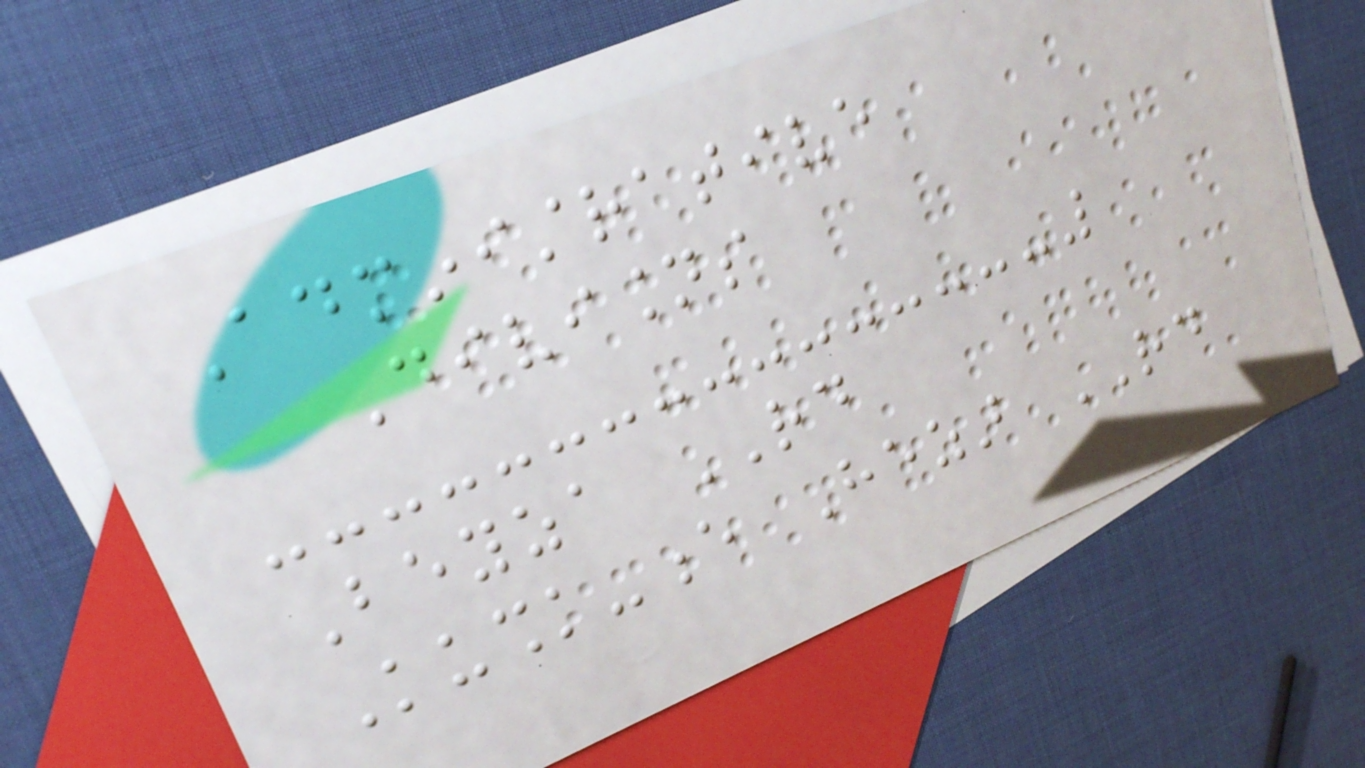Administrative
Divisions
Beyza RD
Kushk-e Hezar RD
